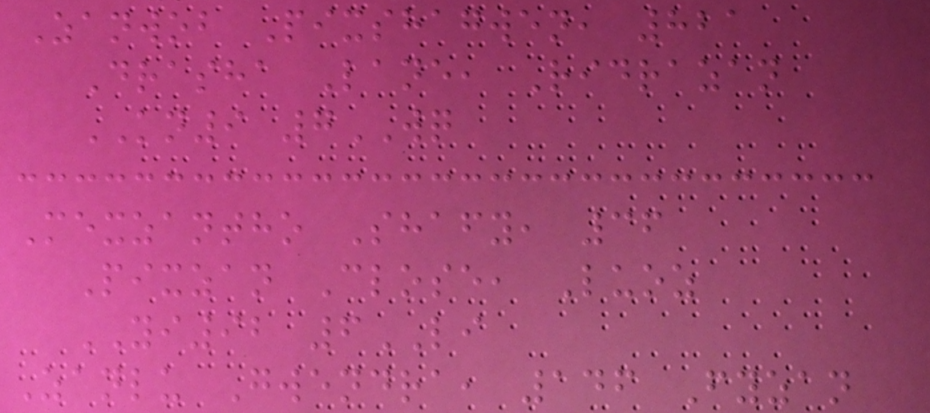Zanwob Pixshagwen, 821
Drasha Lane, Ridrazan
KN9 7WQ
Mexzantho Shafy, 36
Pixzan Close, Luoz
YI92 6LI
Zanlu Gwendra, 146 Fyzan
